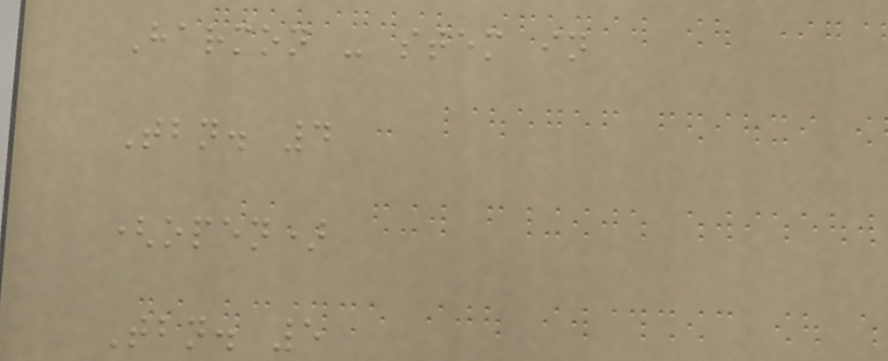Harmon - stem in
Tbn. 4
(open)
Tbn. 5
